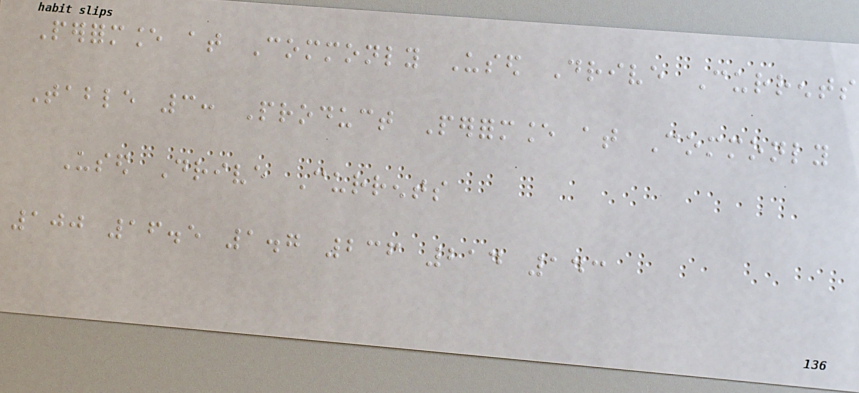Performance at Commonly Used Drive Currents
Table 3: Product Performance at Commonly
Used Drive Currents
100 16.5 1.7 236 214 143
